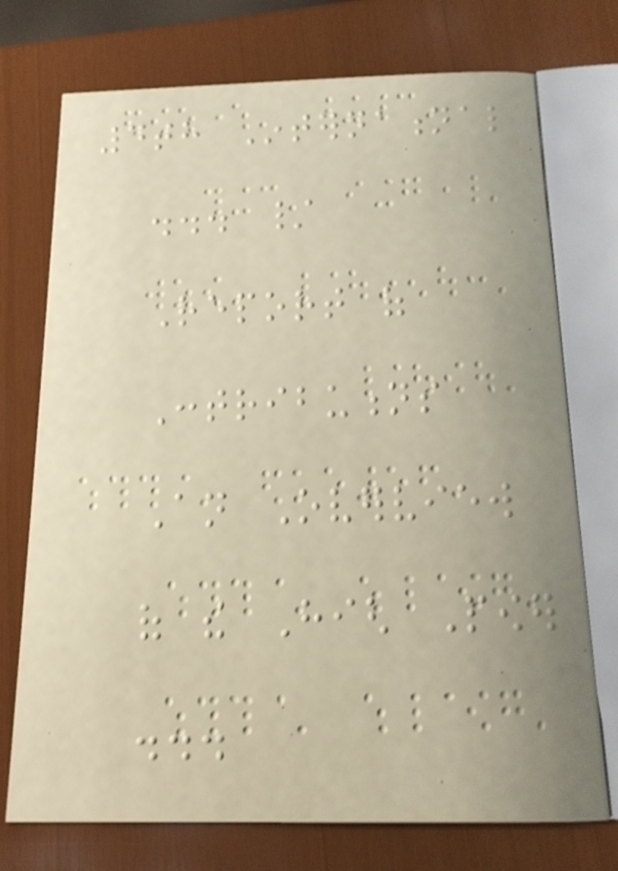4th International
... /
Report of
Contributions
An Overview
of the High Power
...
